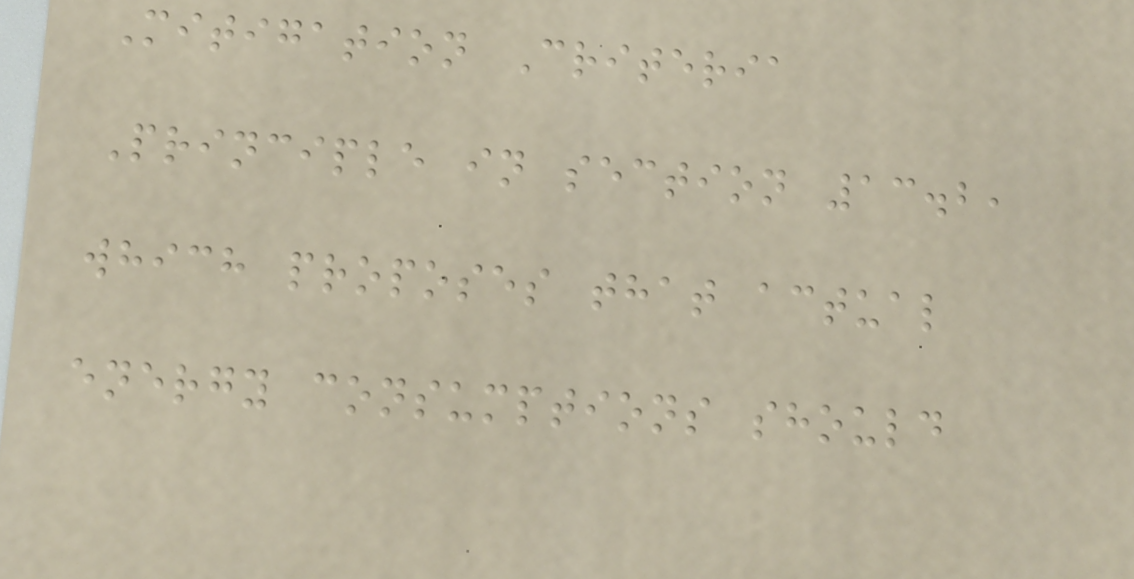Mitigation Criteria
Principle in section 13.2,
which proposes that actual
energy consumptions should
